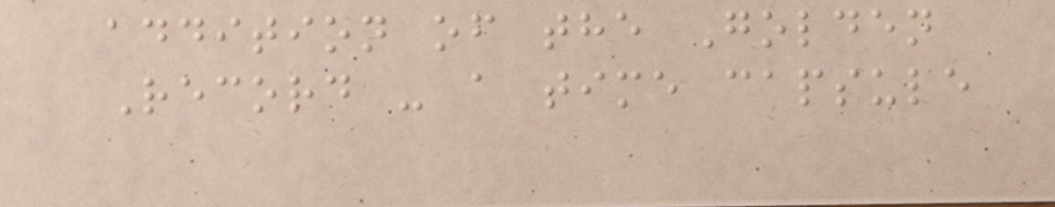addition of the Golden
Record - a time capsule
